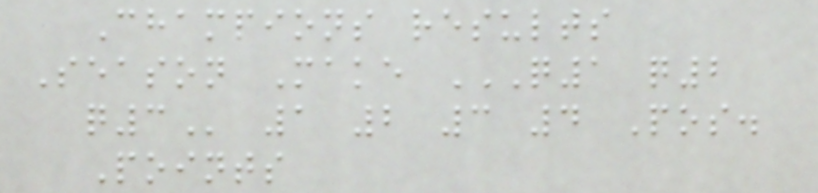Champions results
Season Make Q1 Q2
Q3 1 2 3 4 Pos.
Points
